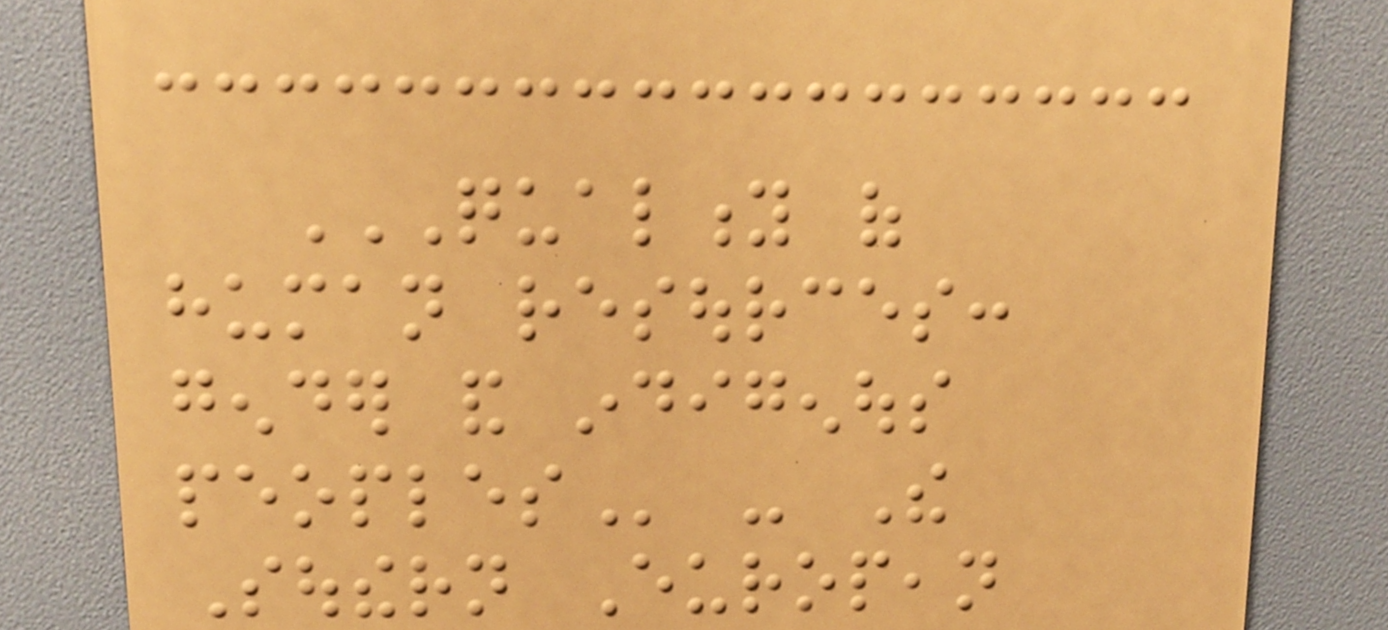QUALITY OF
HUMAN RESOURCES:
GENDER AND INDIGENOUS
PEOPLES - The
Southern European
